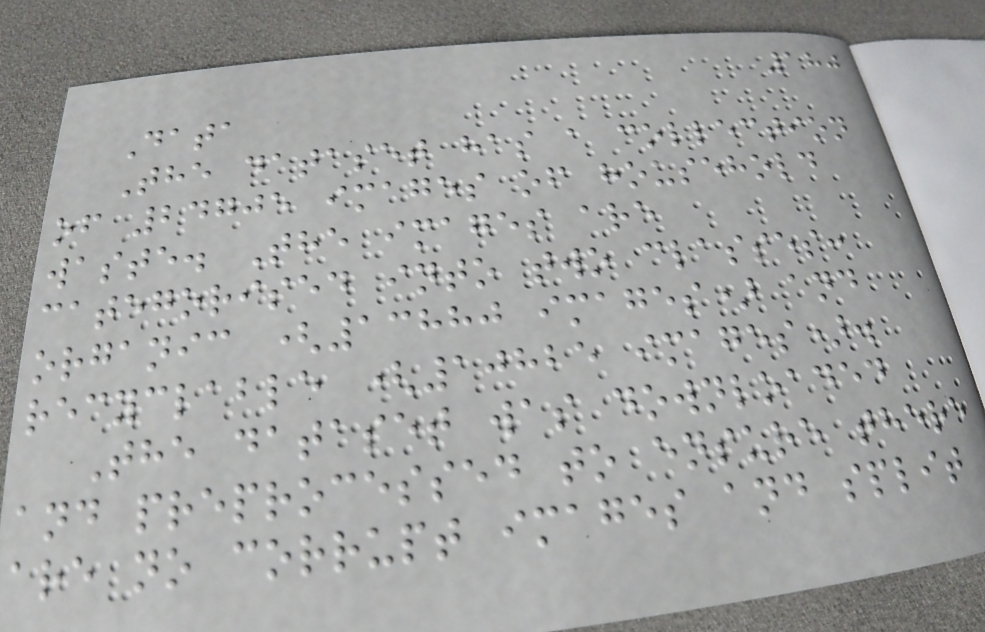180
Data
The dataset has a collection
of 24705 images of household
waste. The images are
categorised into two classes:
organic (13880 images) and
recyclable (10825 images).
The dataset was downloaded
and preprocessed to ensure there
are no corrupt images and split
